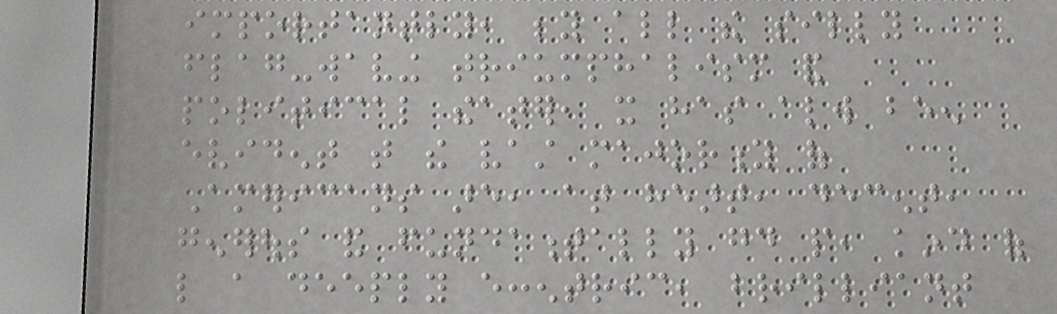importantly, beyond all the silly
flag-waving triumphalism and
political theater, it has always been
evident that the vast majority of
Americans are, at heart, decent,
generous and fundamentally good people, kind of
like a deeply eccentric, brilliant
